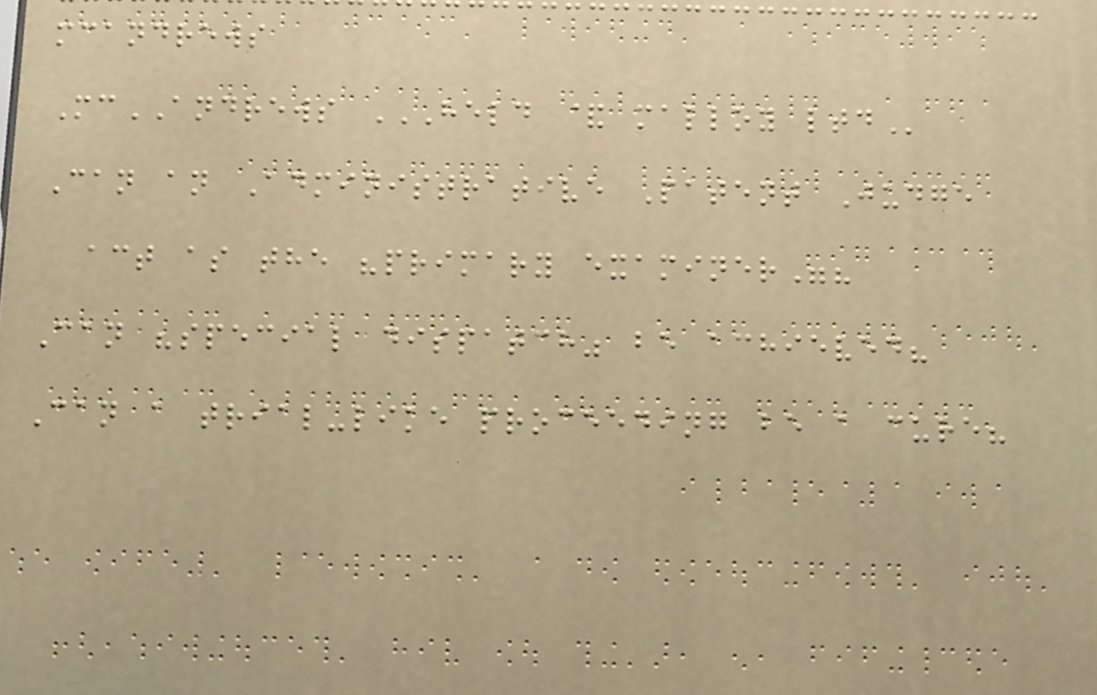mcandrews
McANDREWS HELD & MALLOY LTD
Can an Administrative Patent Judge
act as the "primary examiner"?
Can "special dispatch" be achieved?
Can a trial-like proceeding be a cure?
